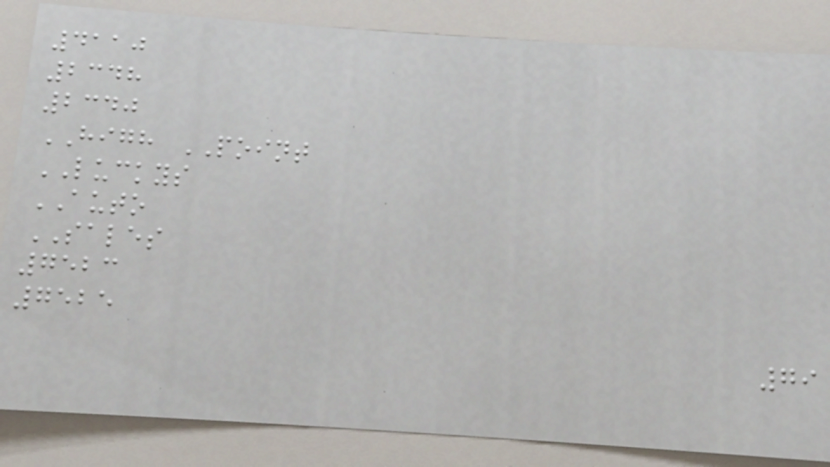4110
2348
2340
HIGH POINT
LUCKYS
AUTO
SALES
7523
7525
79
